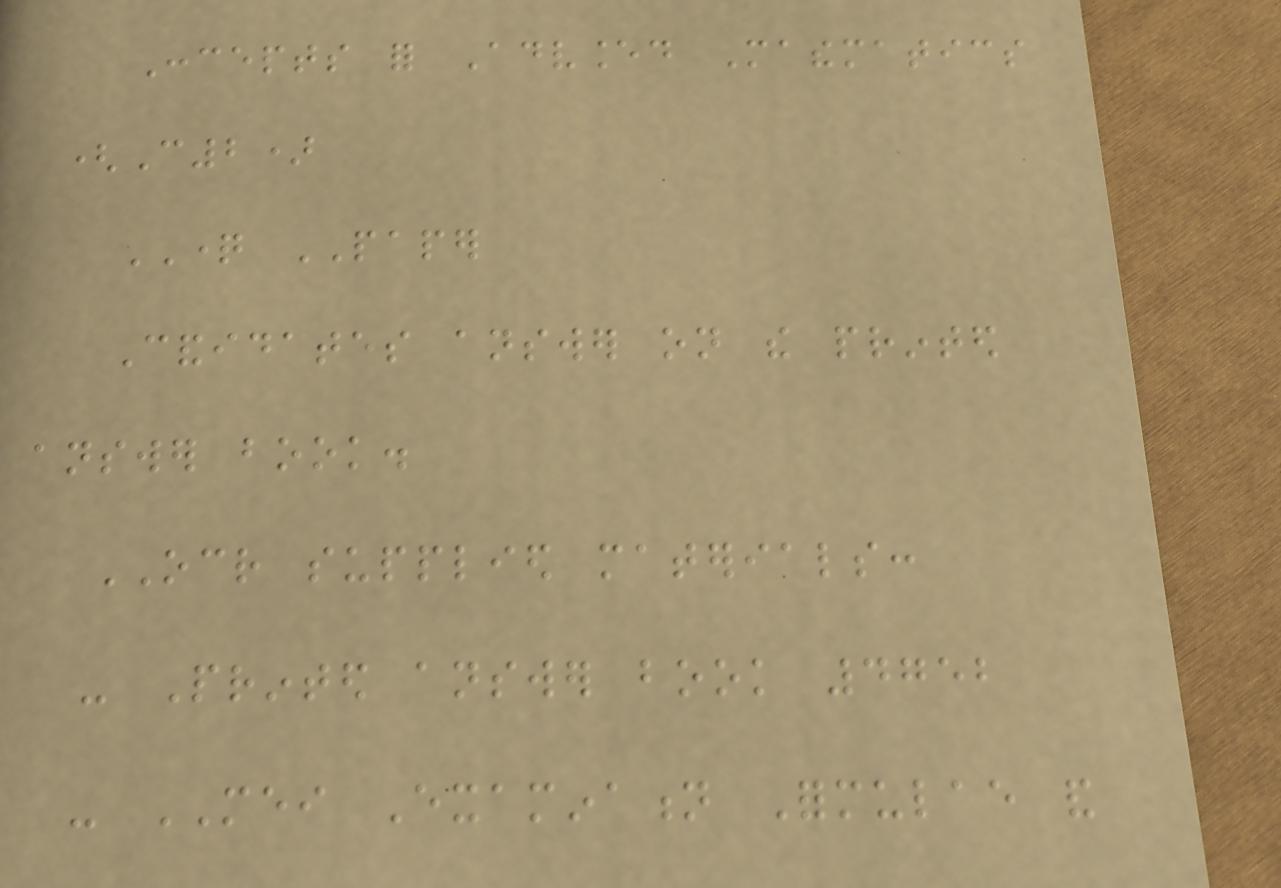Concepts for Advanced Mathematics
(C2)
QUESTION PAPER
Candidates answer on the printed
answer book.
OCR supplied materials:
- Printed answer book 4752
- MEI Examination Formulae and
